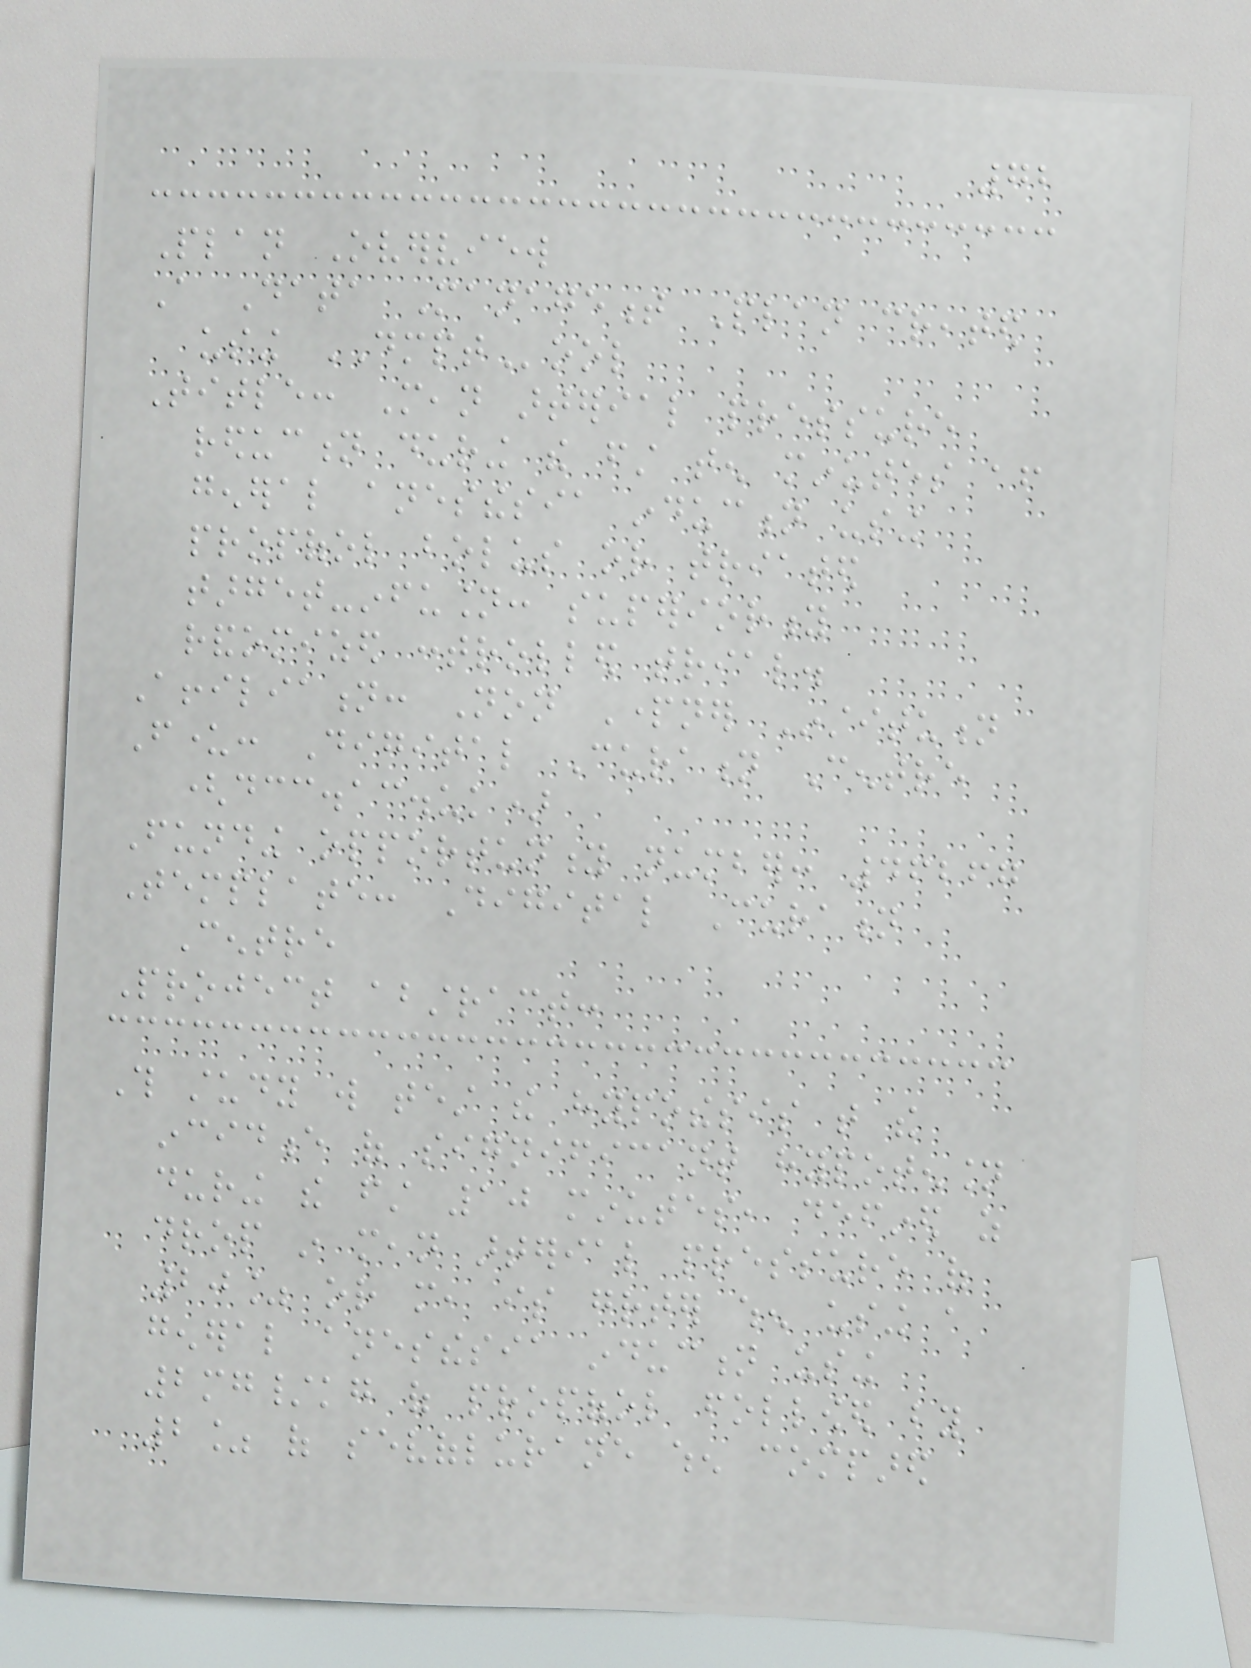72
Plan Overview
A Data Management Plan created
using DMPTool
Title: Mean arterial pressure
reduction during the first ten minutes after
general anesthesia induction using
propofol bolus or triated
target-infusion: superiority
randomized controlled trial.
Affiliation: Non Partner Institution
Funder: Digital Curation Centre
(dcc.ac.uk)
Funding opportunity number: 46267
Template: Digital Curation
Centre
Project abstract:
This study will test the hypothesis that the
incidence of significant hypotension
during the first 10 minutes, defined as
drop in mean arterial pressure of
20% or more, is greater when using a
general anesthesia induction using
2mg/kg of propofol followed by
2% of sevoflurane when compared
